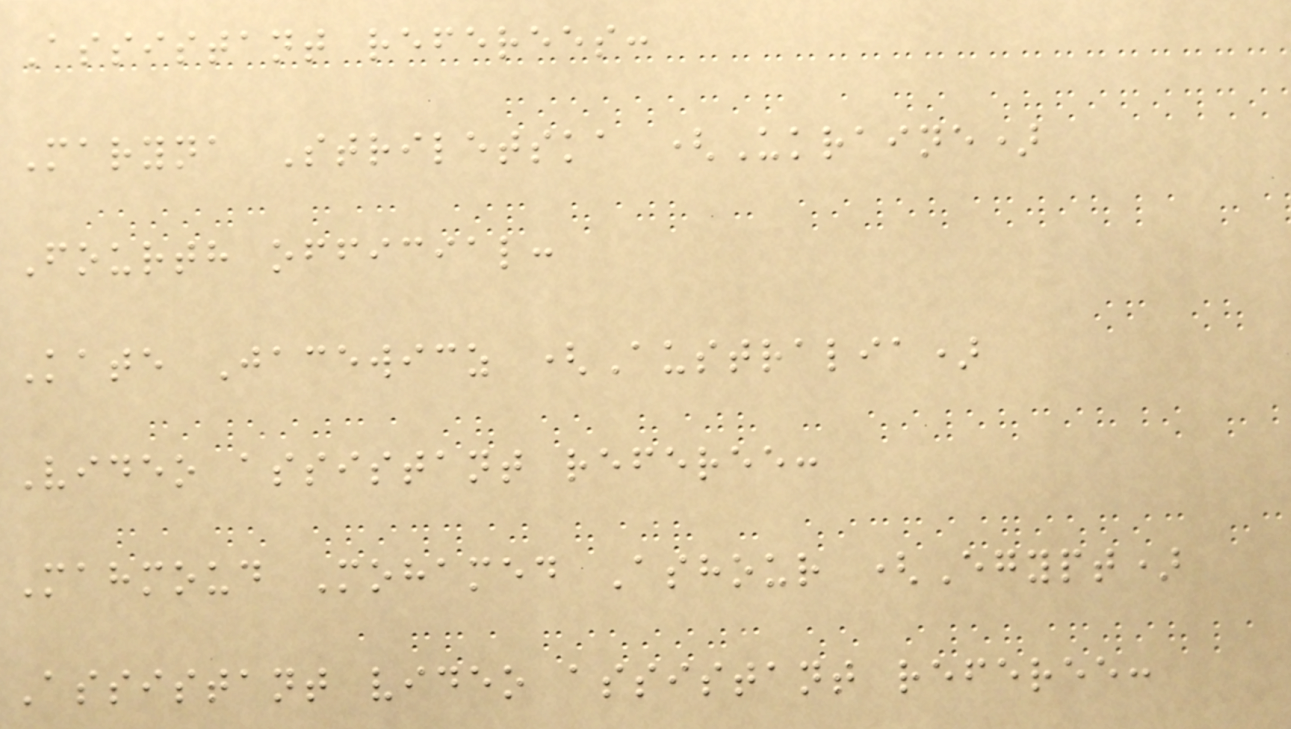Assistant referees:
Maryna Striletska (Ukraine)
Fourth official:
Kate Jacewicz (Australia)
Video assistant referee:
Mahmoud Mohamed Ashour (Egypt)
Assistant video assistant referee:
